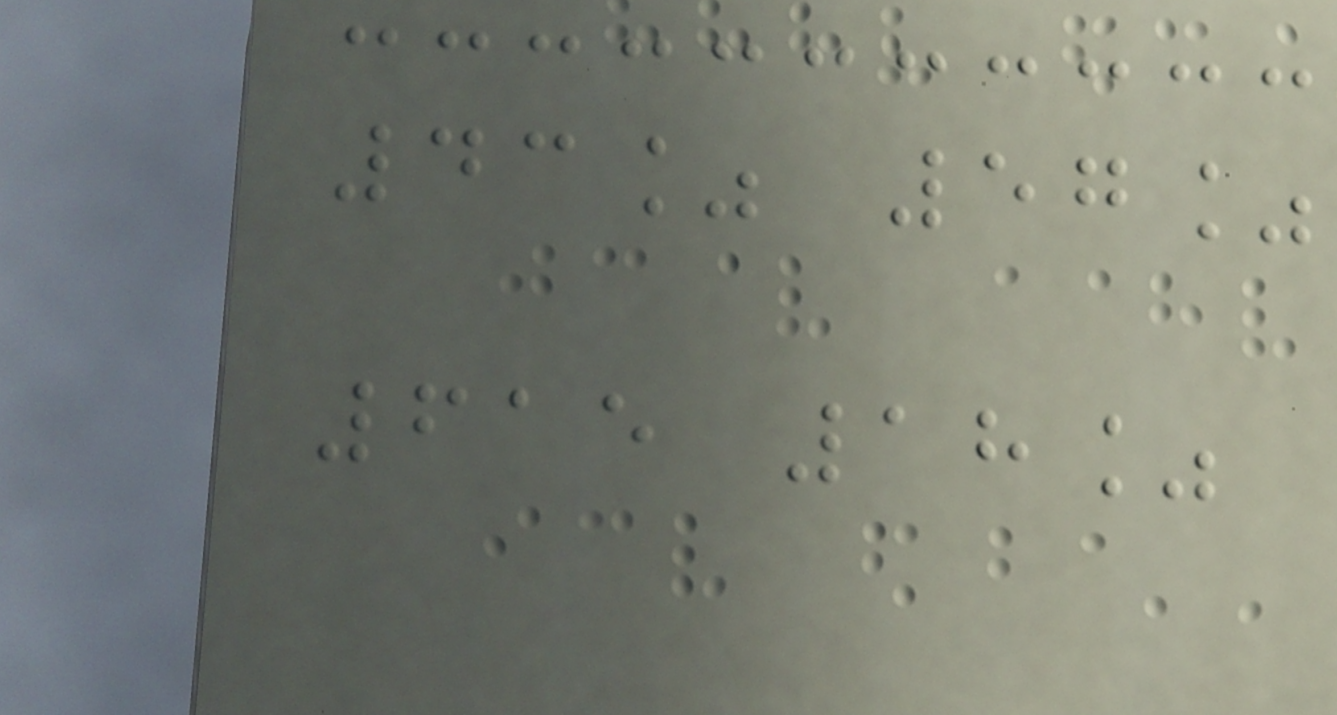43% 57%
615 18%
